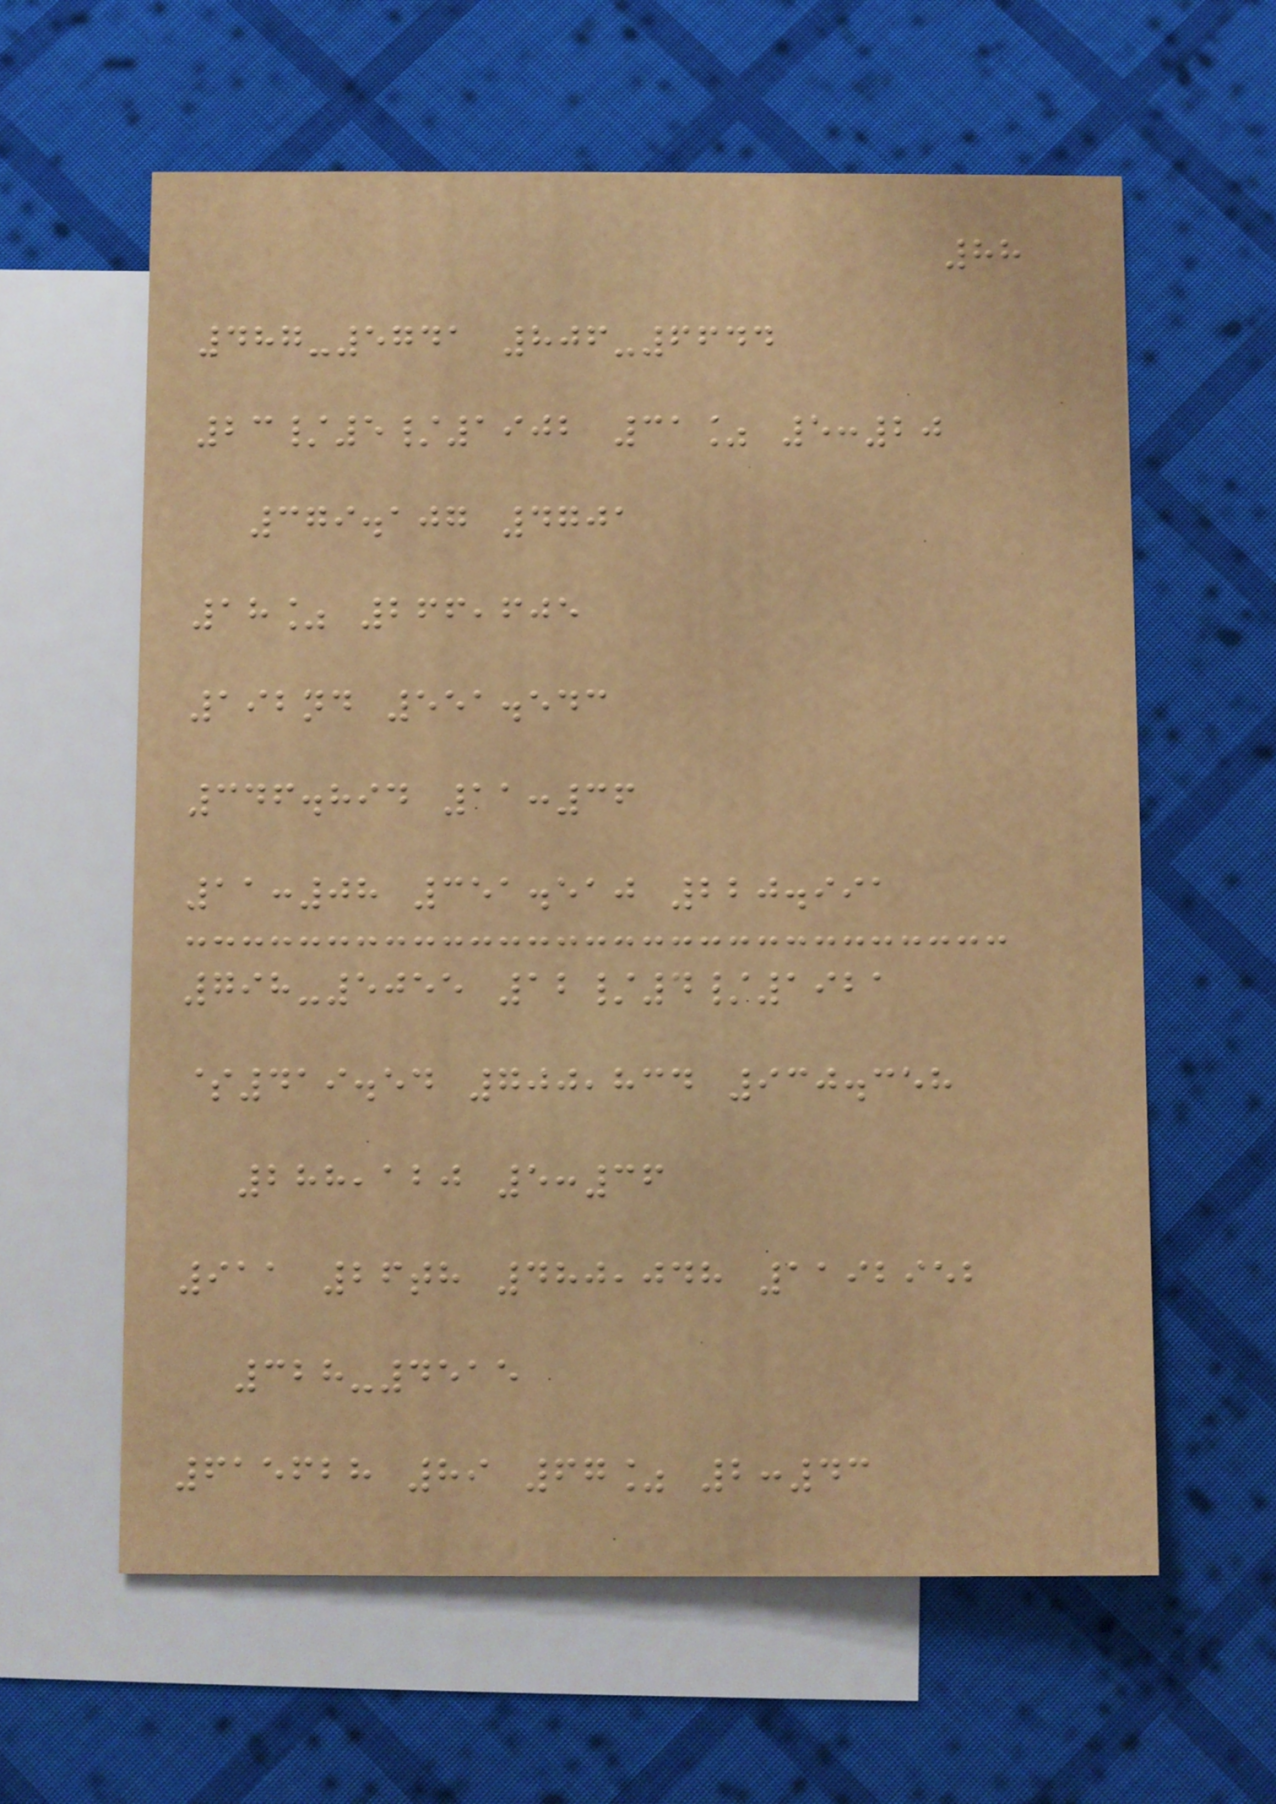88
487-5741 806-6644
23/5/1902 31% 5:20
379.107 4701
18% 266,605
192nd 551.543
346.894 11:36
11:08 351.510 220.991
798-5055 12/4/1921
$419.54 700,834 930.358
288,120 5:36
911 26th 480,048 1192952
328-4515
615628 89 67% 2:43
